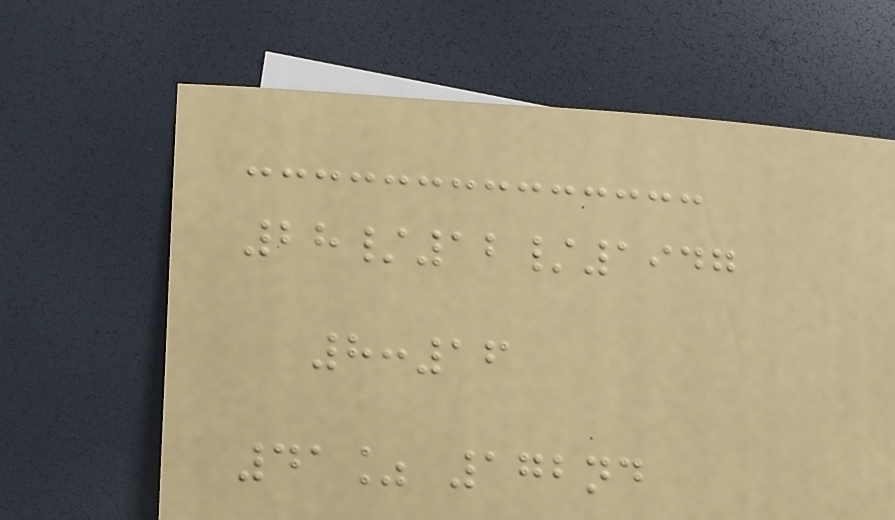28/12/1947
8:16
41% 172nd
